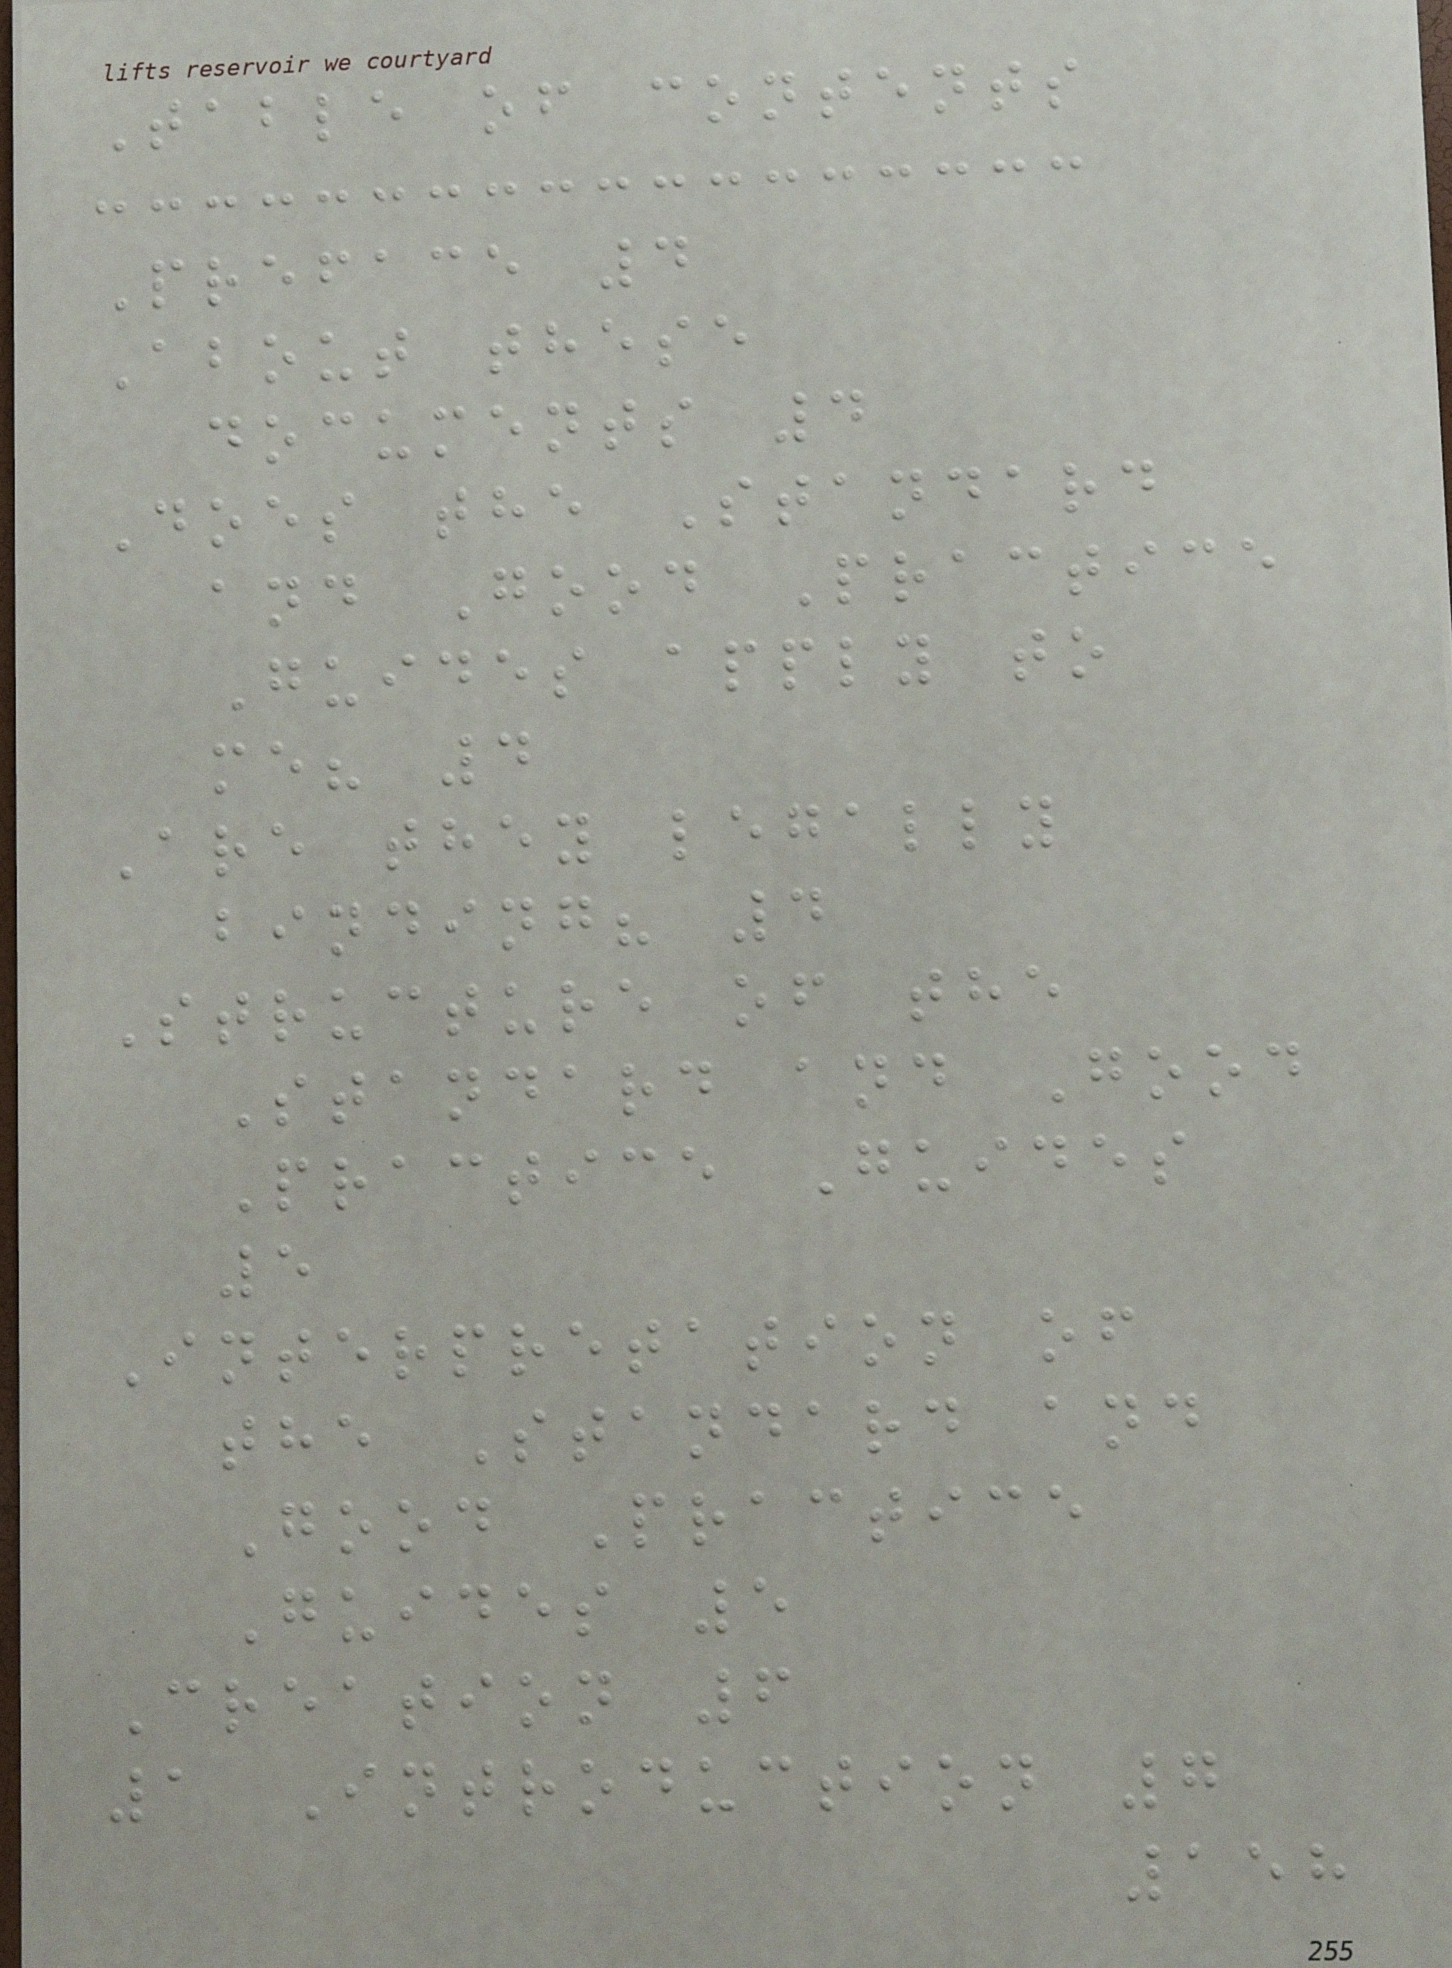Table of contents
Preface 4
About these
documents 4
Does the Standard
and Good Practice
Guides apply to
me? 4
Are they legally
binding? 4
Structure of the
Standard and Good
Practice Guides
5
Interpretation of
the Standard and
Good Practice
Guides 5
Creation 6
1 Introduction 7
158
